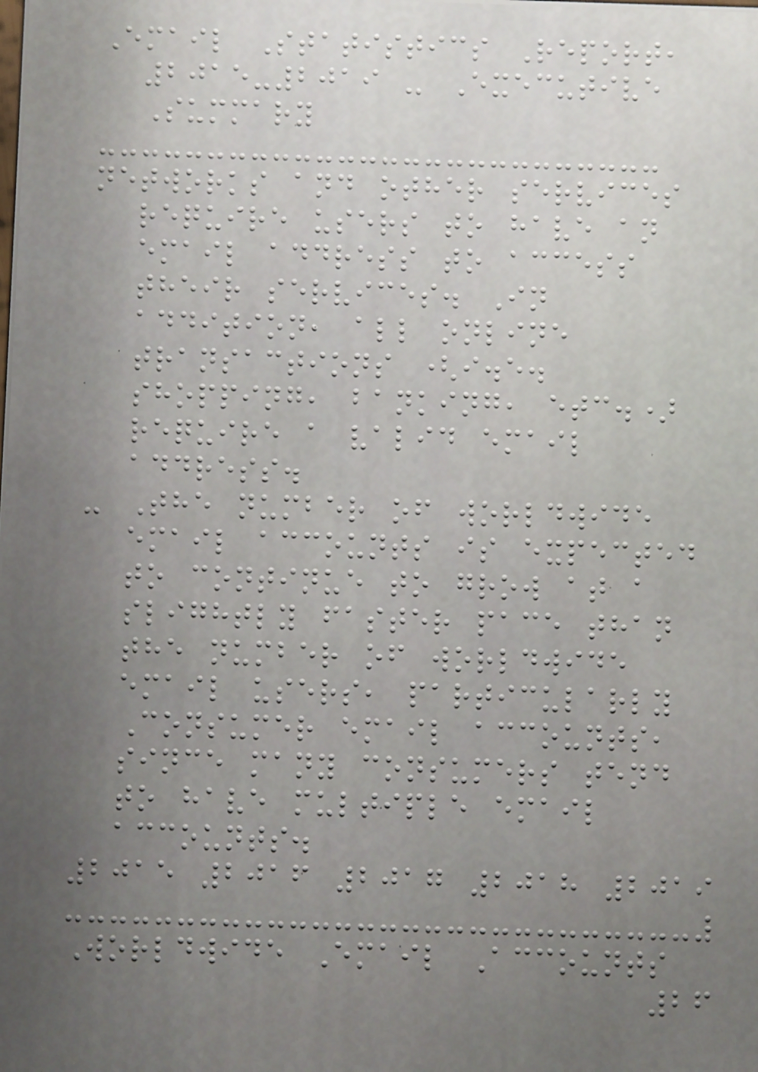Email Statistics Report,
2015-2019 - Executive
Summary
networks and other services
require users to have an
email address to access
their services. In
addition, all online
transactions (i.e.
shopping, banking, etc.)
require a valid email
address.
- The number of worldwide
email accounts is expected
to continue to grow at a
slightly faster pace than
the number of worldwide
email users, particularly
Consumer email accounts,
since many consumers tend
to have multiple email
accounts.
2015 2016 2017 2018 2019
Worldwide Email Accounts
26
